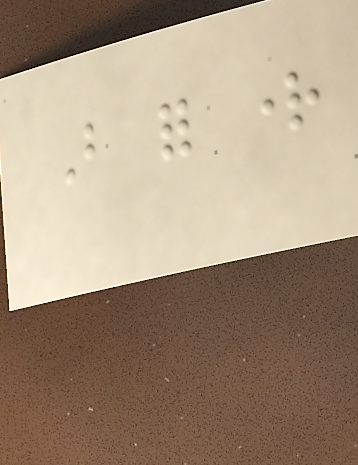But for right
